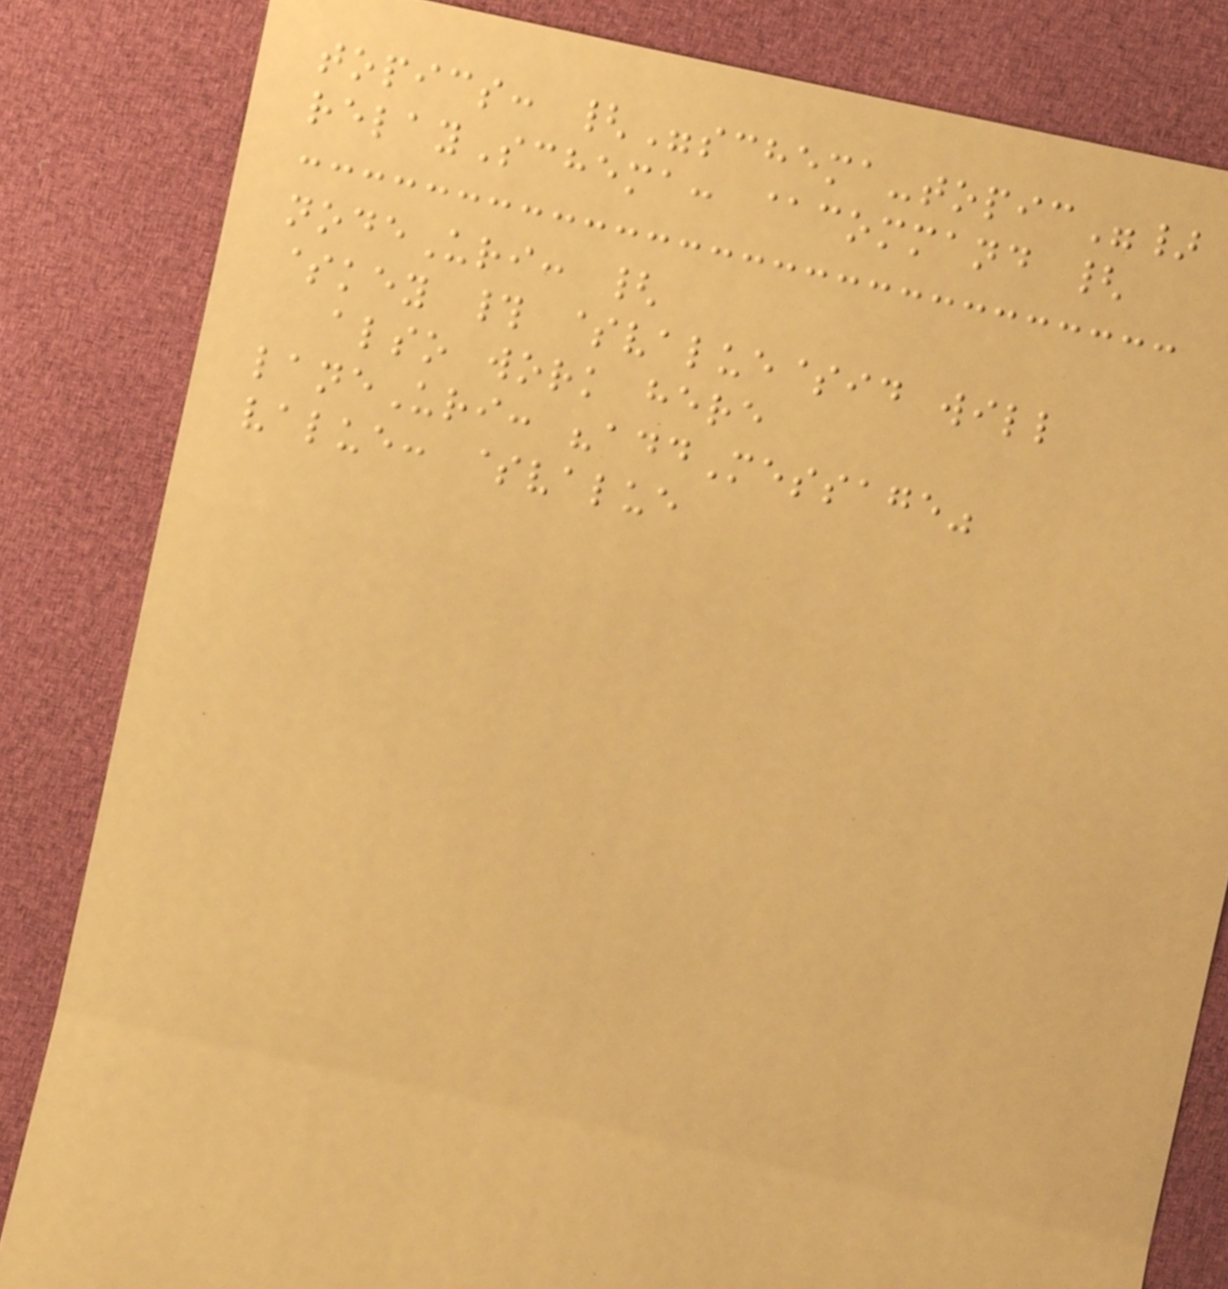topics: {"schema-topic"}
relaySchema: @command {
nodeUri: {
$key # $value$id will
also work here
laneUri: "addMessage"
value: $value
